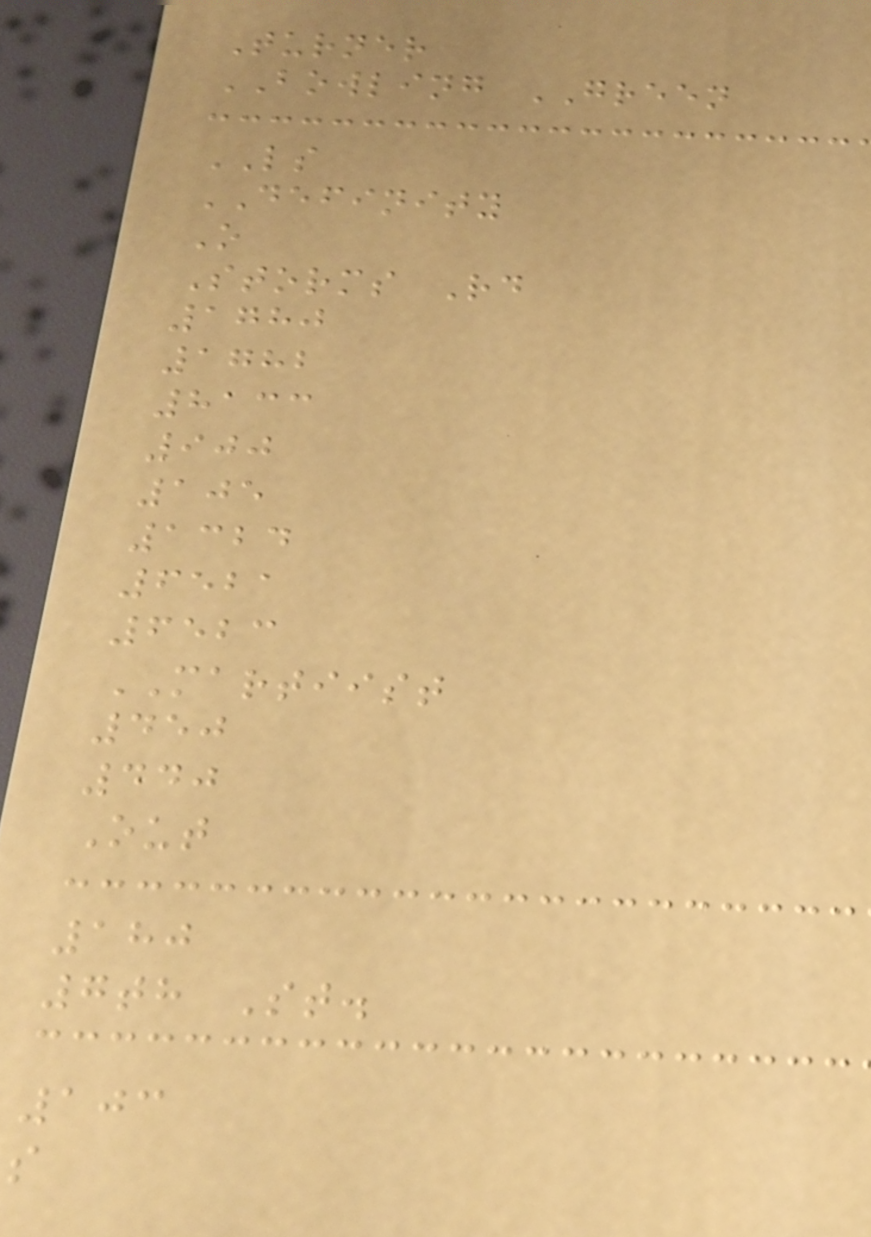Turner
BOWLING GREEN
LS
DEFINITY
O
Storms Rd
1780
1782
8133
900
105
1324
6521
6523
MARTIIST
450
440
Out
180
7th St.
103
s
